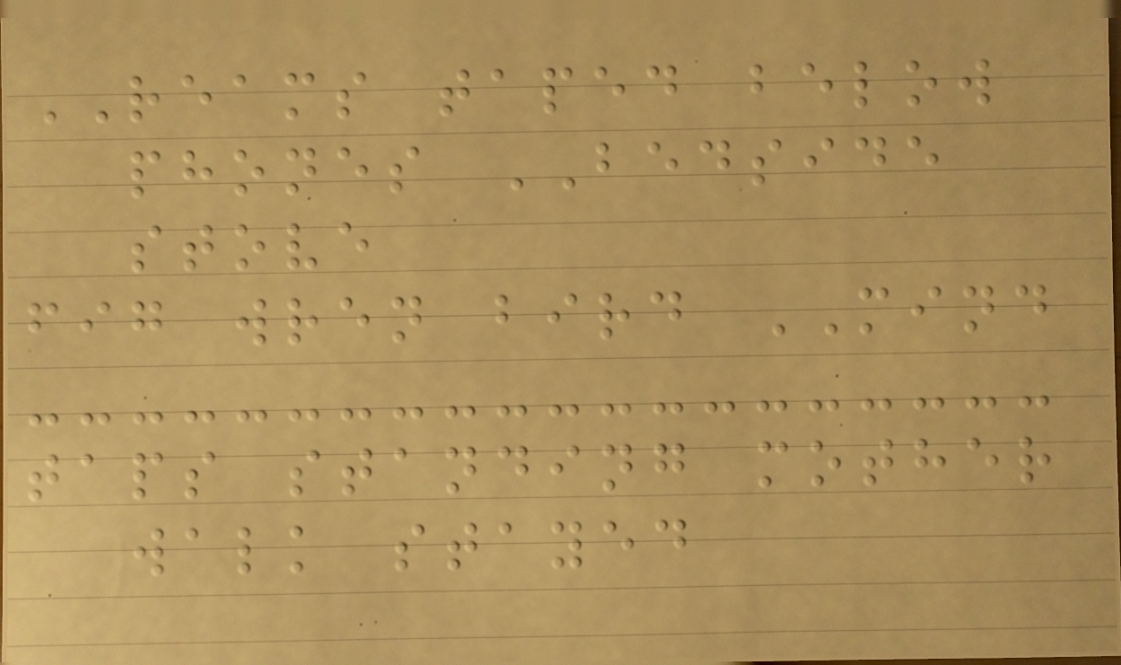REAMS taped below
phones BEDSIDE
stove
fig wren bird MIND
taps standing mother
walk stayed
